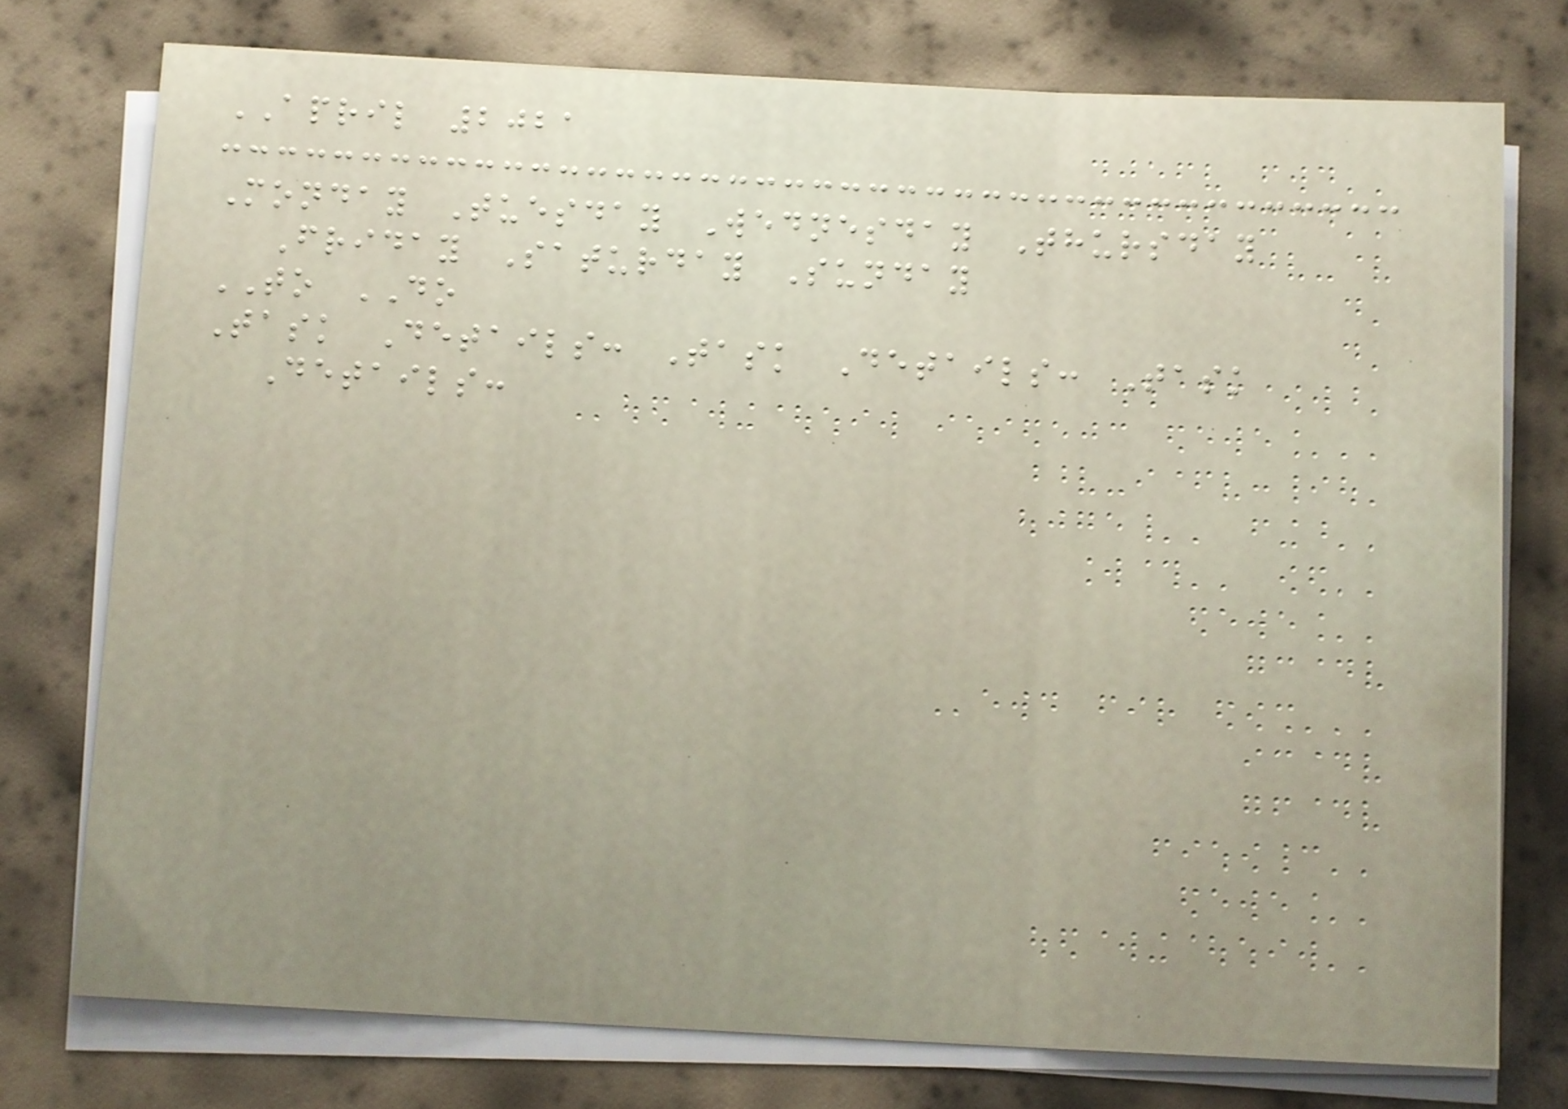APRIL 2021
Monday Tuesday Wednesday Thursday
Friday Saturday Sunday
TO DO
Task Details: Task Details: Task
Details:
